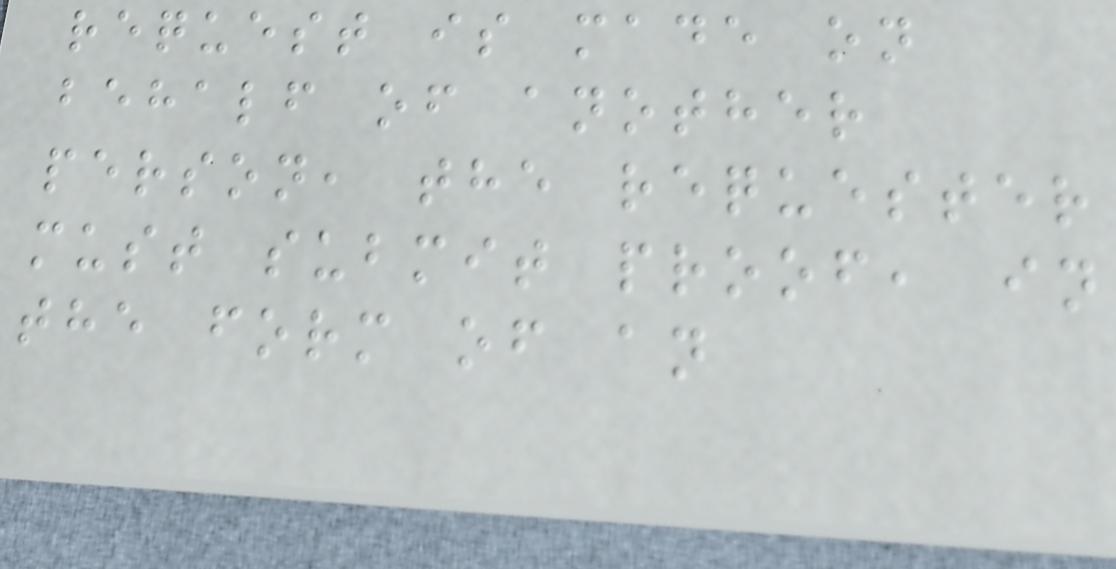request is made on
behalf of another
person, the requester
must submit proof, in
the form of an
